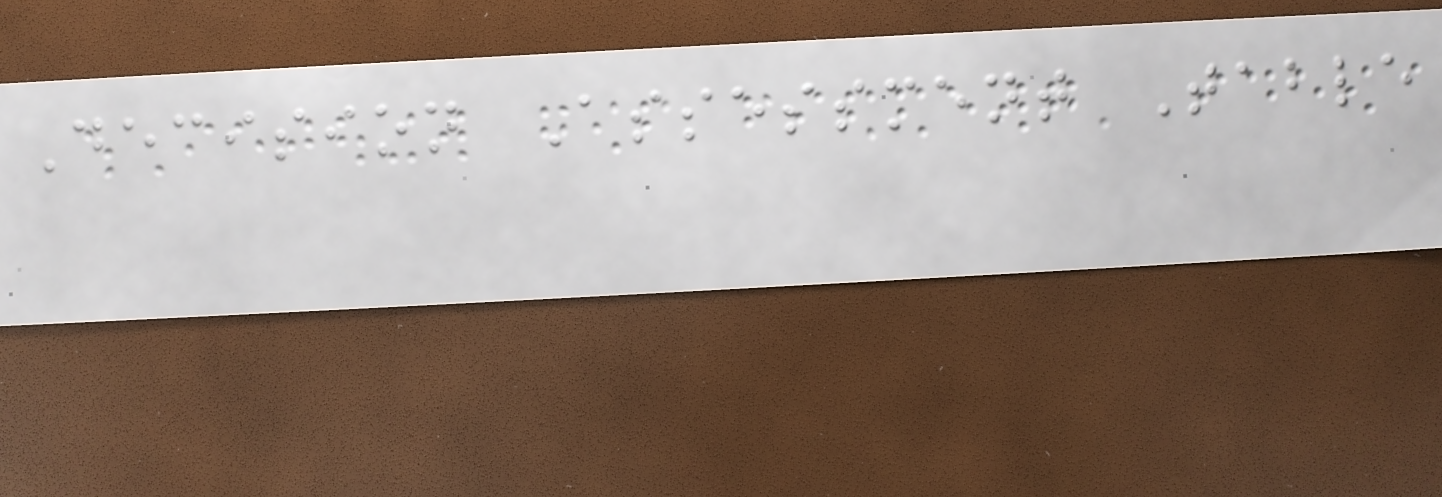Decision Assessment Table
